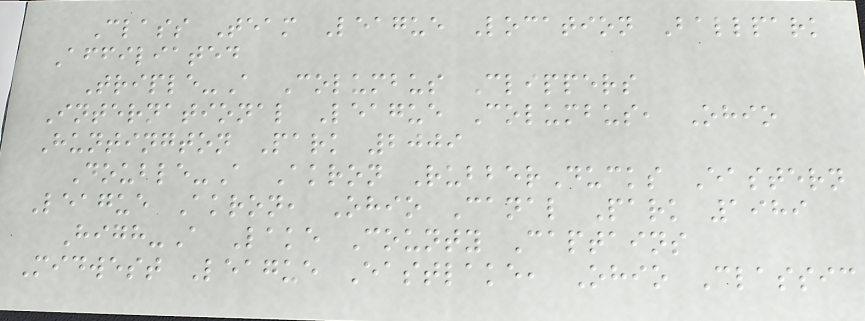Class Team League Location Ballpark
Affiliated
Triple-A Columbus Clippers
International League Columbus, Ohio
Huntington Park 2009
Double-A Akron RubberDucks Eastern
League Akron, Ohio Canal Park 1989
High-A Lake County Captains
Midwest League Eastlake, Ohio Classic
